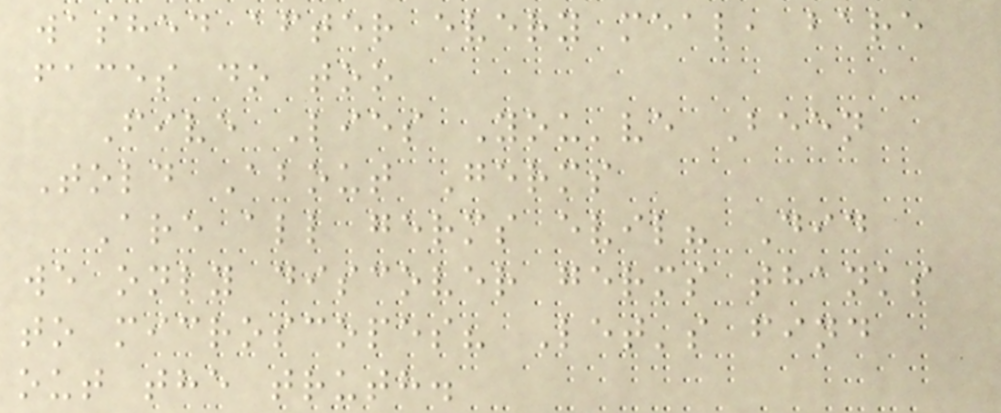washed after every meal, bare
faces do too
Five Lies You've Been
Told About Germs
Are all germs evil? Did
we only discover germs thanks
to microscopes? Let's find
out the truth.
